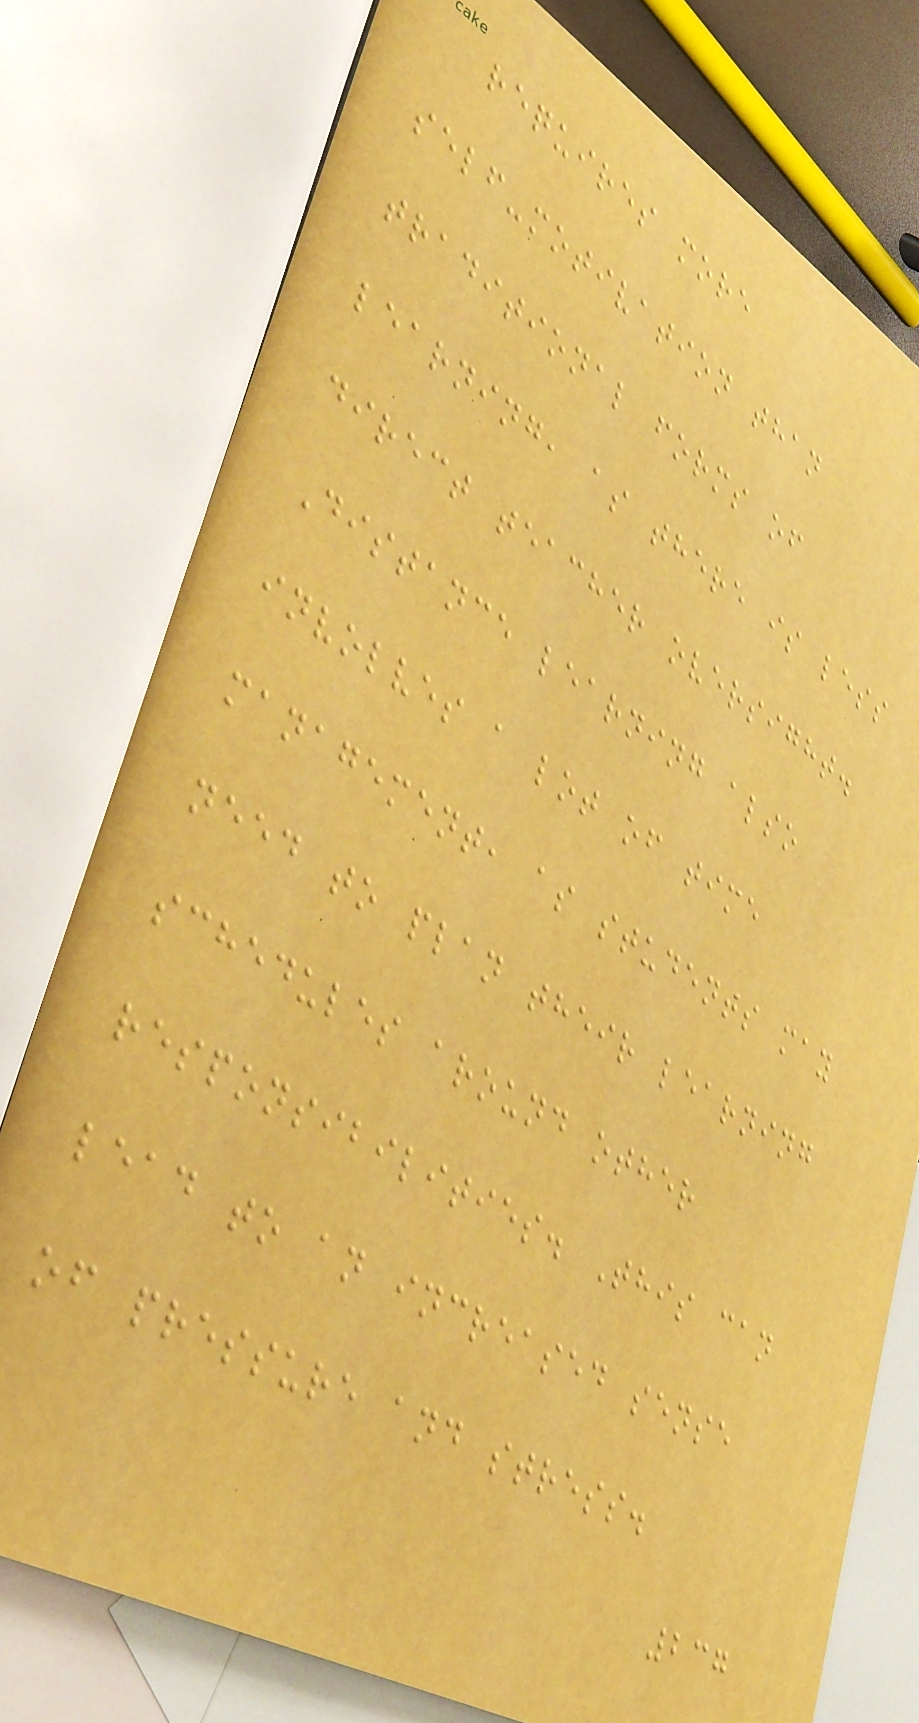requires more
self-motivation than
traditional forms of
learning, as there is less
direct teacher oversight.
Distance learning also
involves a lot of time
management, as students may
need to plan their learning
schedules around other
responsibilities. This can
lead to an increased sense
of pressure and stress.
237
